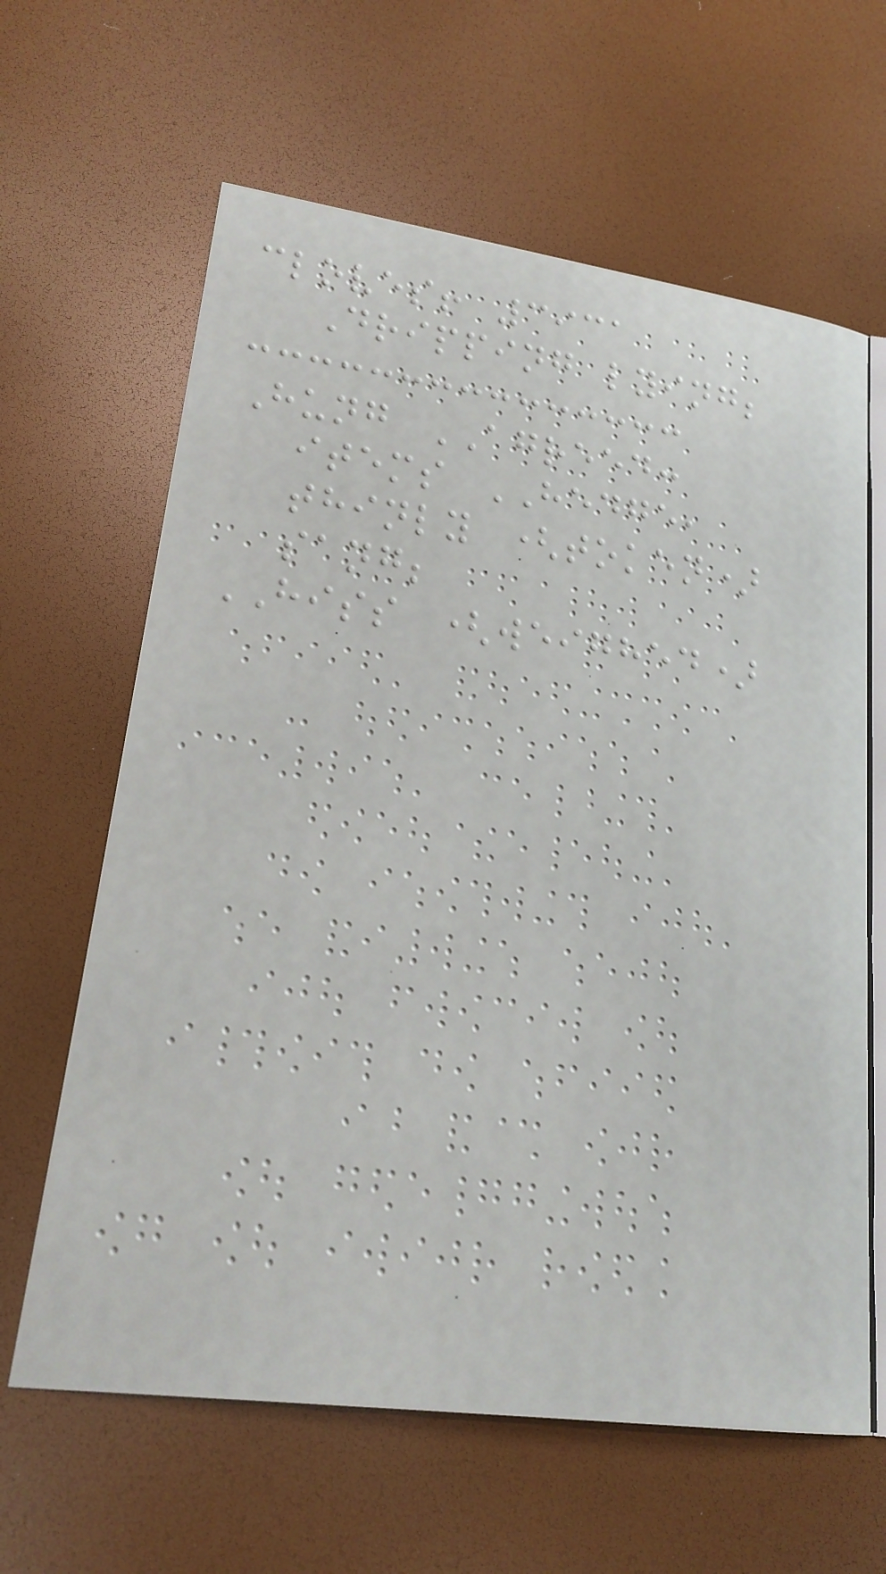cloves! 3931
Dripping lying;
Hung AGREED:
items HEDGE,
thinly (token)
sang;
HISS (weighed)
